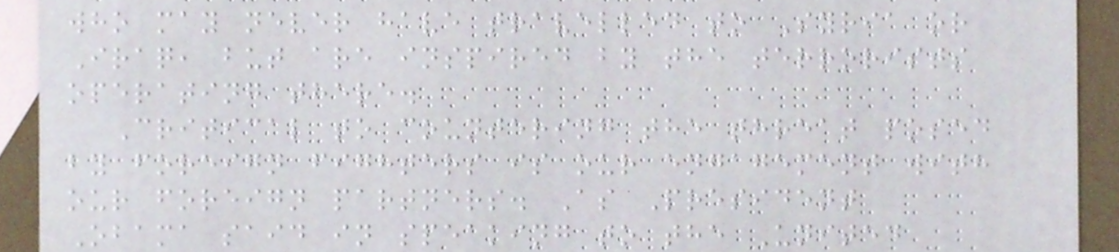who may never have travelled to Syria or
Iraq, but are inspired by the terrorists
operating there.
Critical to countering the threat posed
by foreign fighters is our engagement with
our foreign partners. As President
Obama said in speaking to the United
